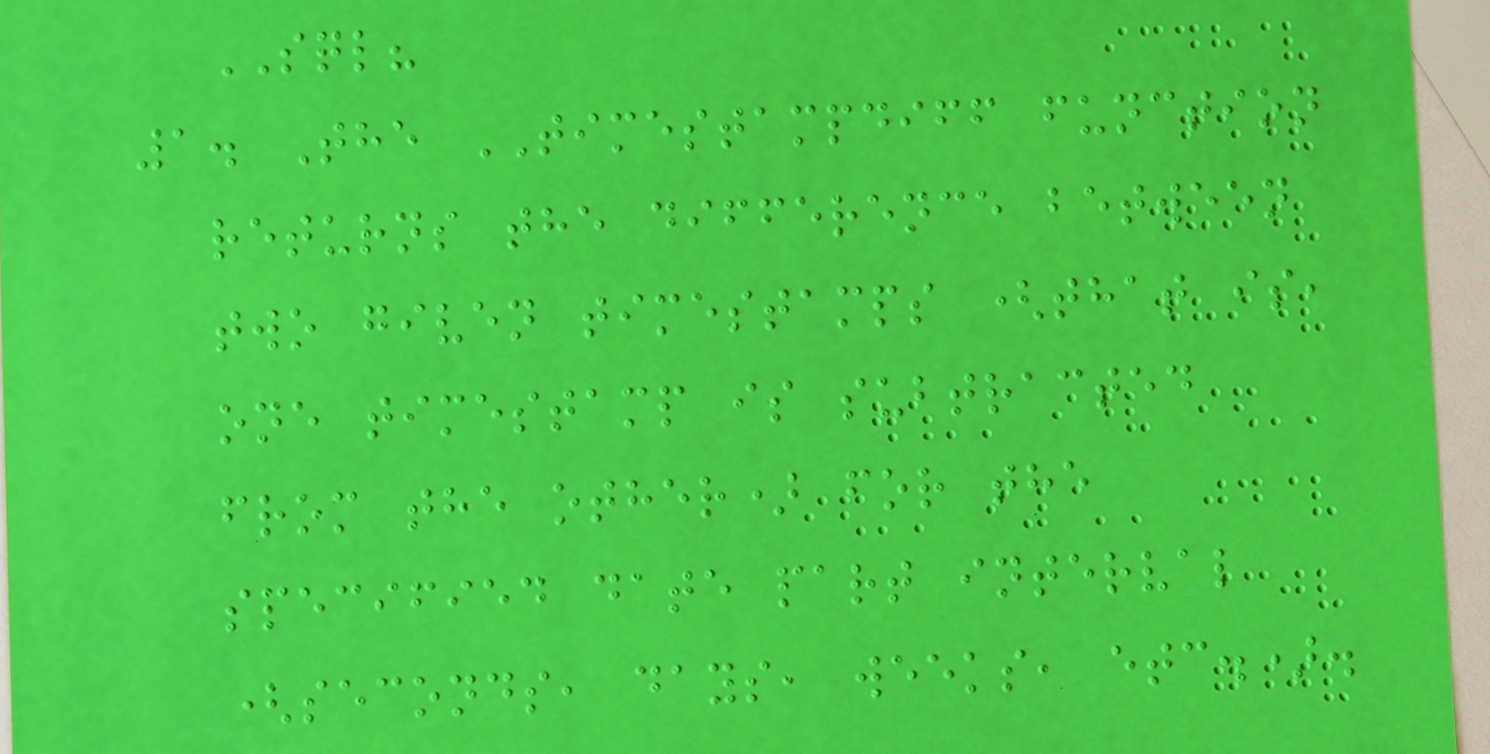SQL?
1. The TIMESTAMPDIFF function
returns the difference between
two given timestamps (that is,
one timestamp is subtracted
from the other) for the
specified date part interval
(seconds, days, weeks, etc.).
